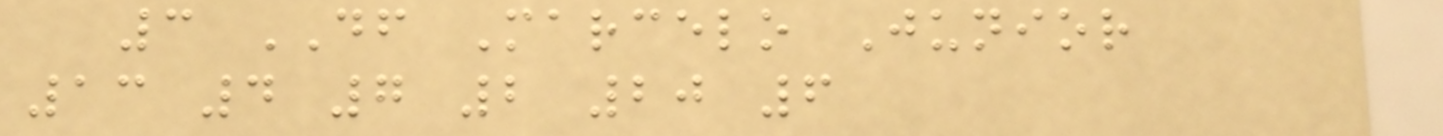3 DF Marcelo Junior
13 4 7 2 20 6
